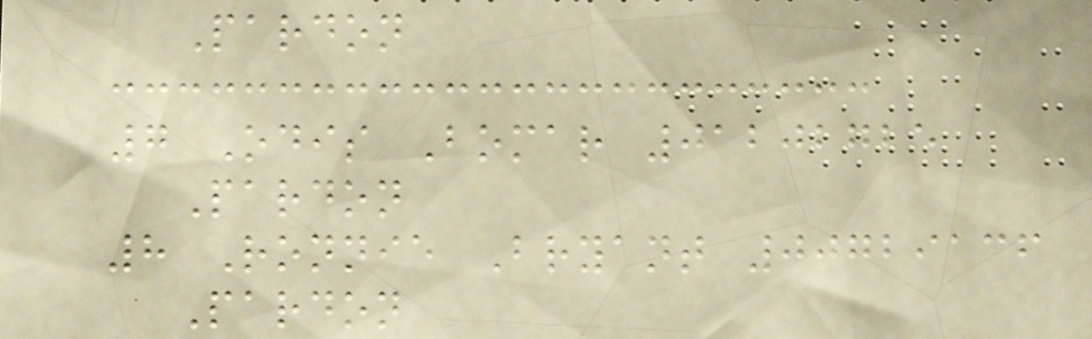Pardon
7 Odis Bomar 01202725
Pardon
8 Ronnie Bryant 00729136
Pardon
